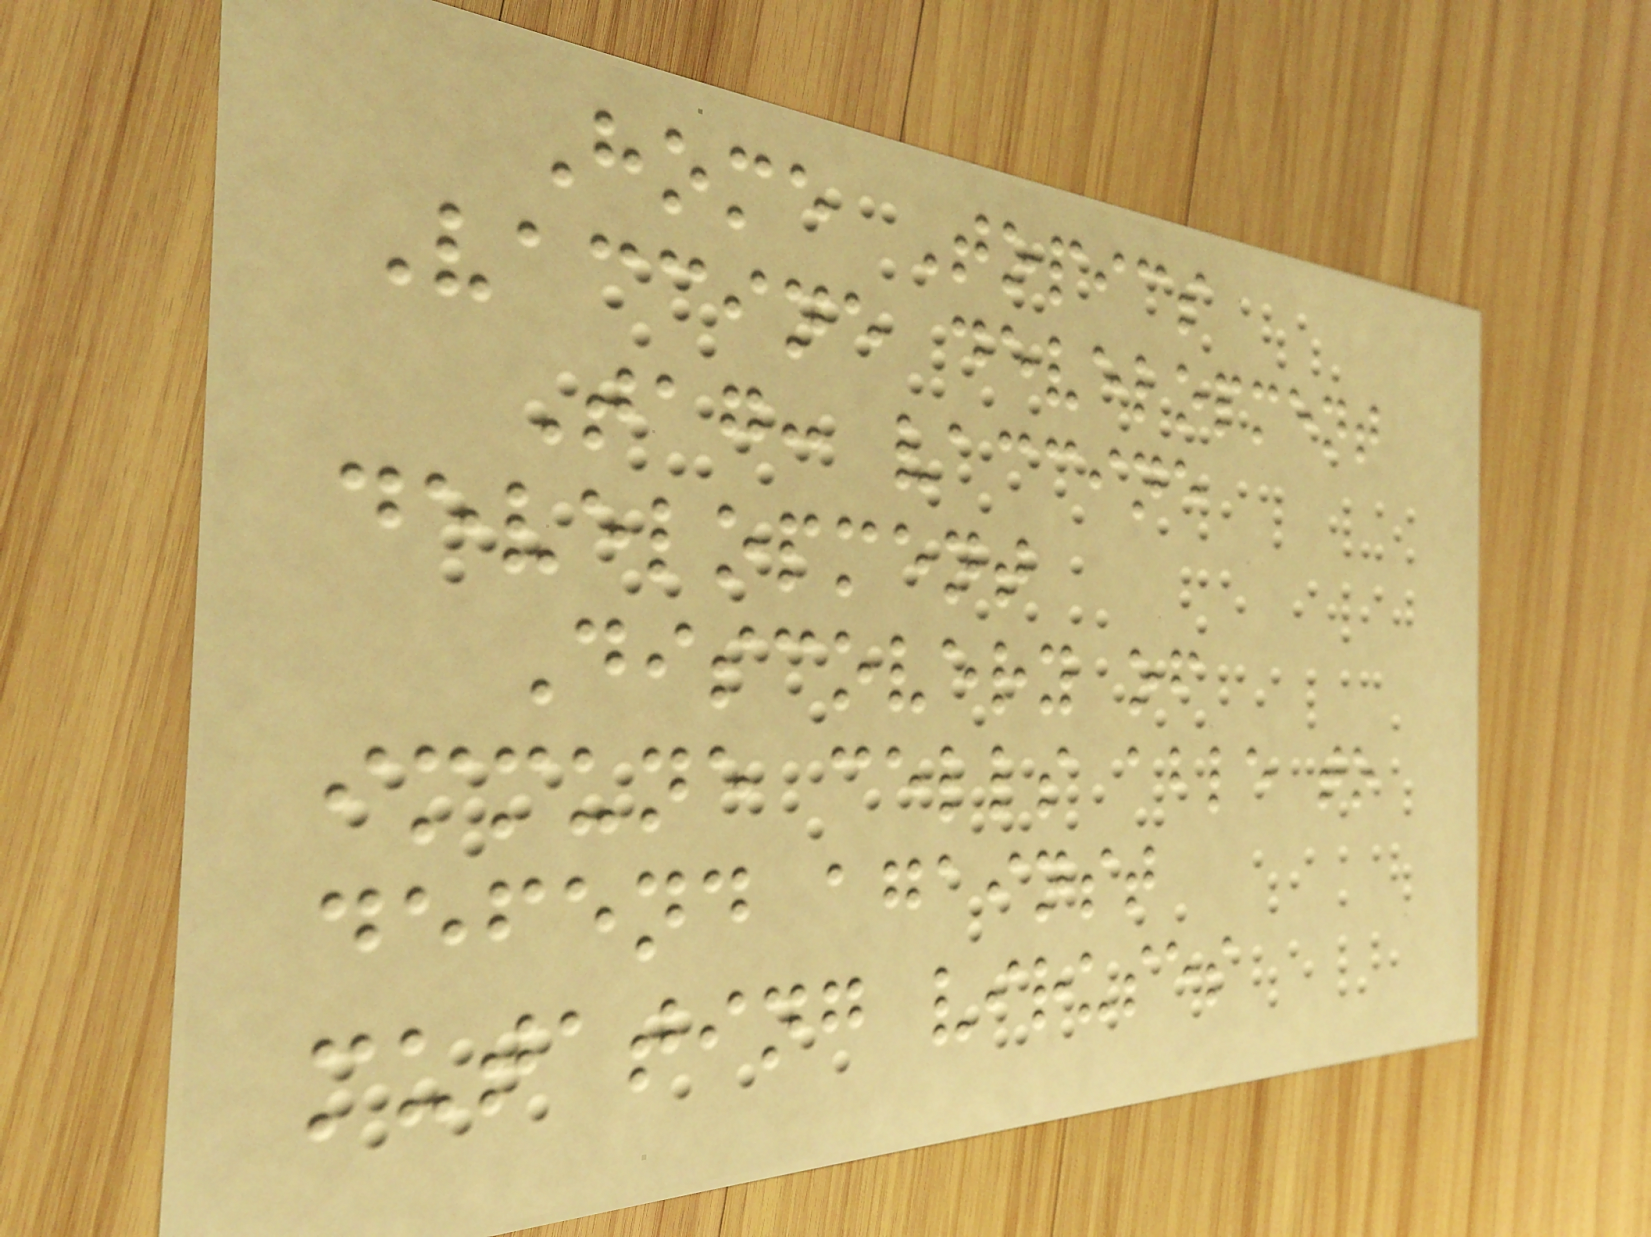Home Topics
Vaccine development
Tag: vaccine
development
Discovery of
immune cells able to
defend against
mutating viruses
